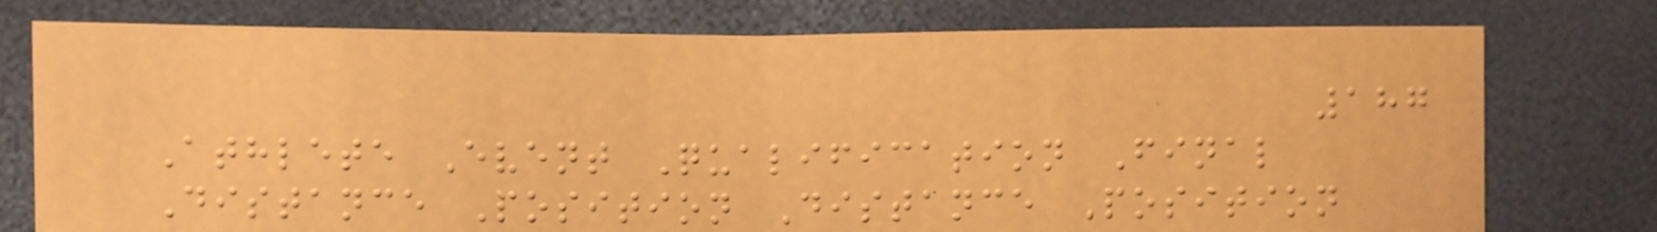187
Athlete Event Qualification Final
Distance Position Distance Position
